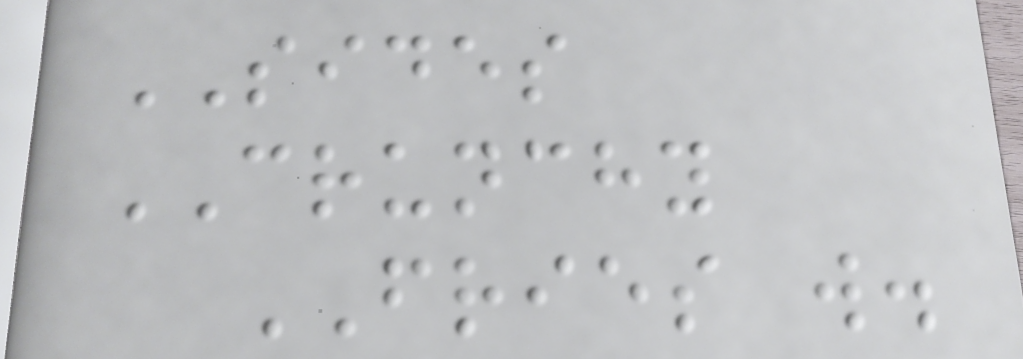SIDES
CRUNCHY
FRIES w.
